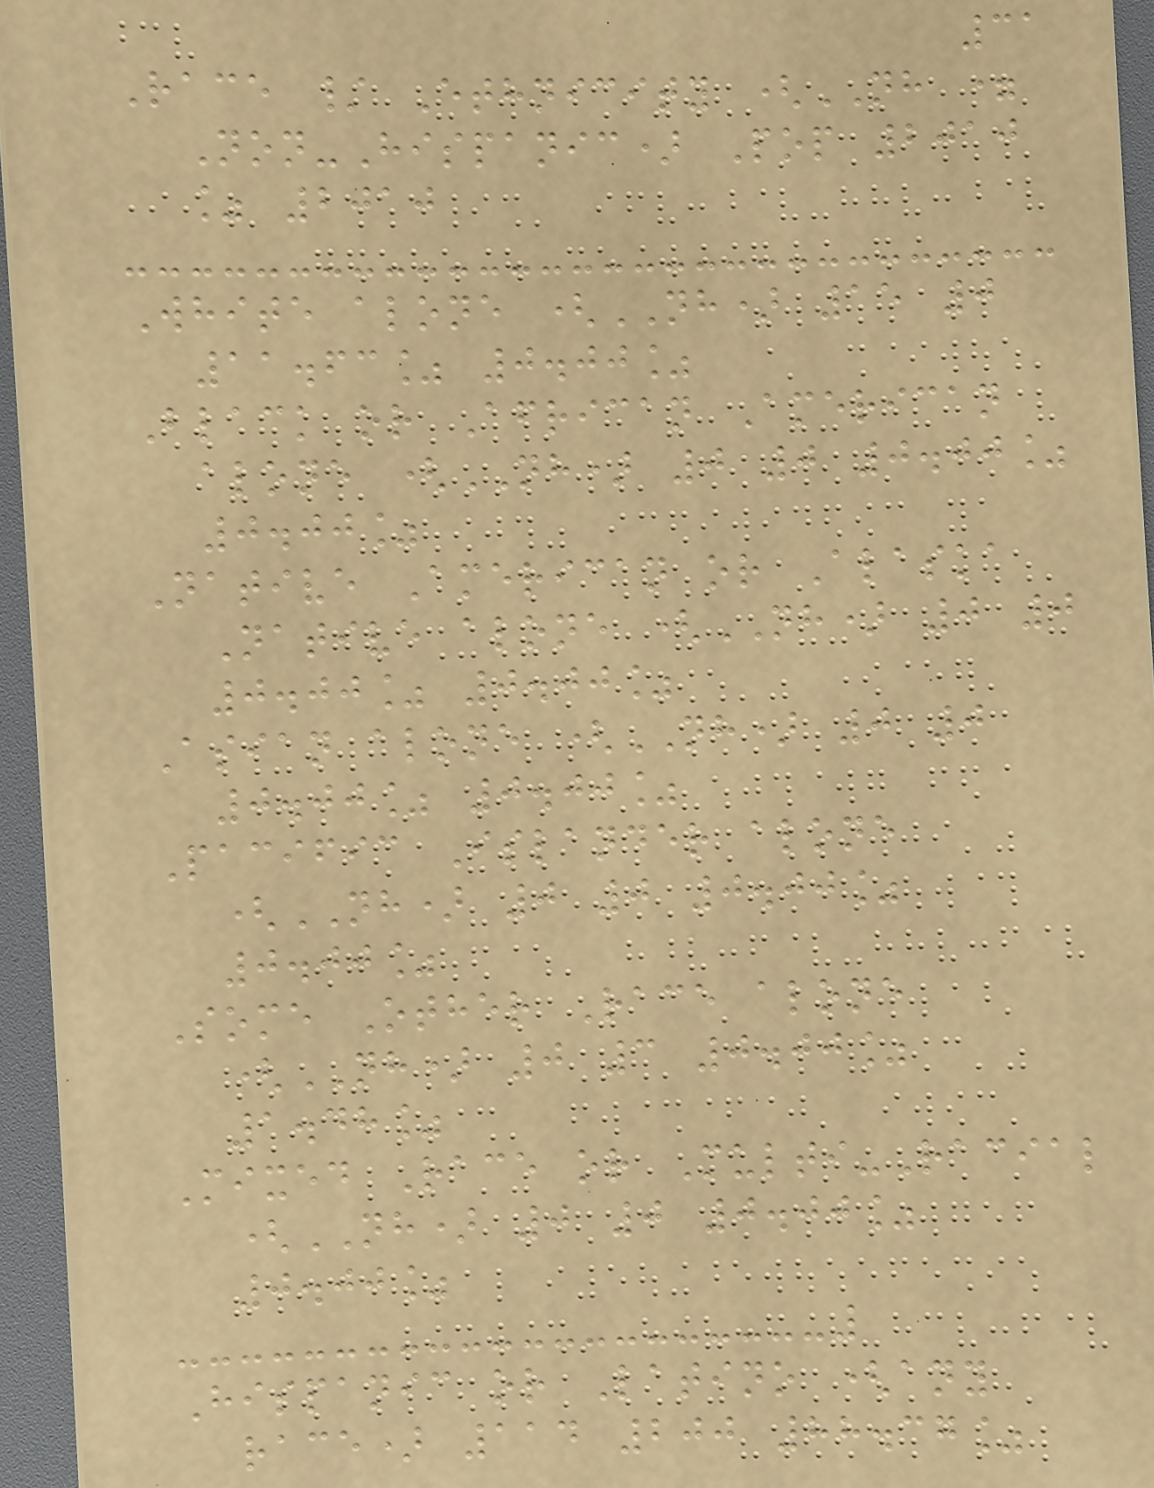31
Race / Ethnicity (NH =
Non-Hispanic) Pop 2010
% 2010
White alone (NH) 15 0
11.63% 0.00%
Black or African American
alone (NH) 0 0 0.00%
0.00%
Native American or Alaska
Native alone (NH) 0 0
0.00% 0.00%
Asian alone (NH) 0 0
0.00% 0.00%
Pacific Islander alone
(NH) 0 0 0.00%
0.00%
Some Other Race alone
(NH) 0 3 0.00%
1.48%
Mixed Race or Multi-Racial
(NH) 0 0 0.00%
0.00%
Hispanic or Latino (any
race) 114 200 88.37%
